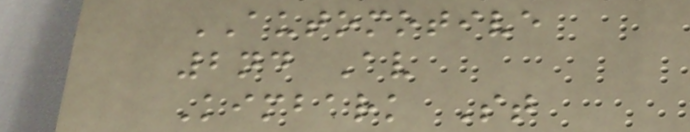AUTOMOTIVE
2nd Av
Kimbark St
